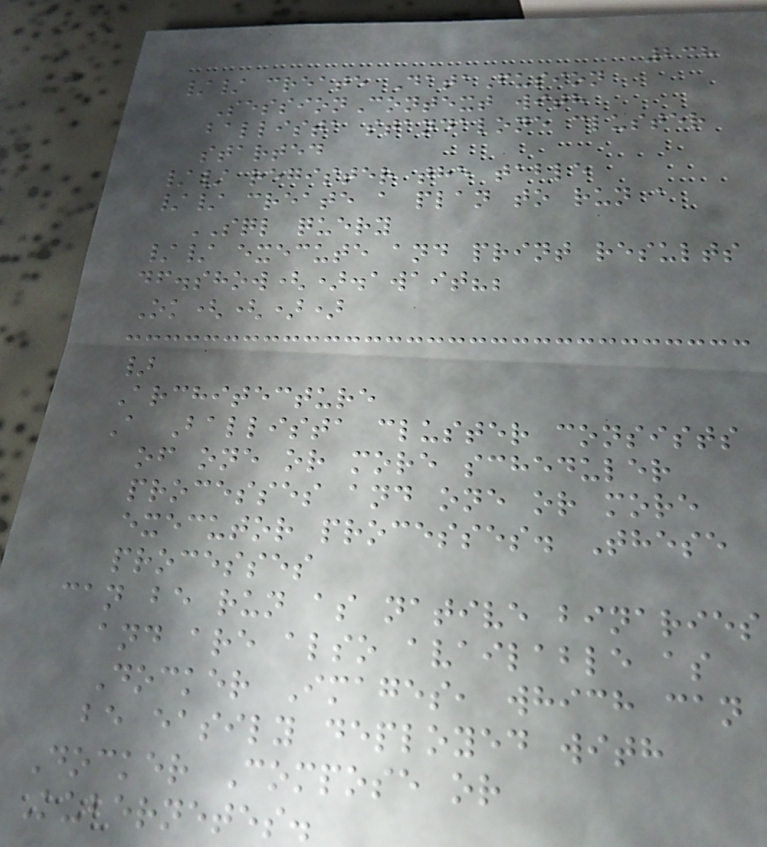238
// create DataFusion
SessionContext with
ballista standalone cluster
started
// register the table
// create a plan to run a
SQL query
// execute and print results
df.show().await?;
Ok(())
}
Architecture
A Ballista cluster consists
of one or more scheduler
processes and one or more
executor processes. These
processes
can be run as native binaries
and are also available as
Docker Images, which can
be easily deployed with
Docker Compose or
Kubernetes.
